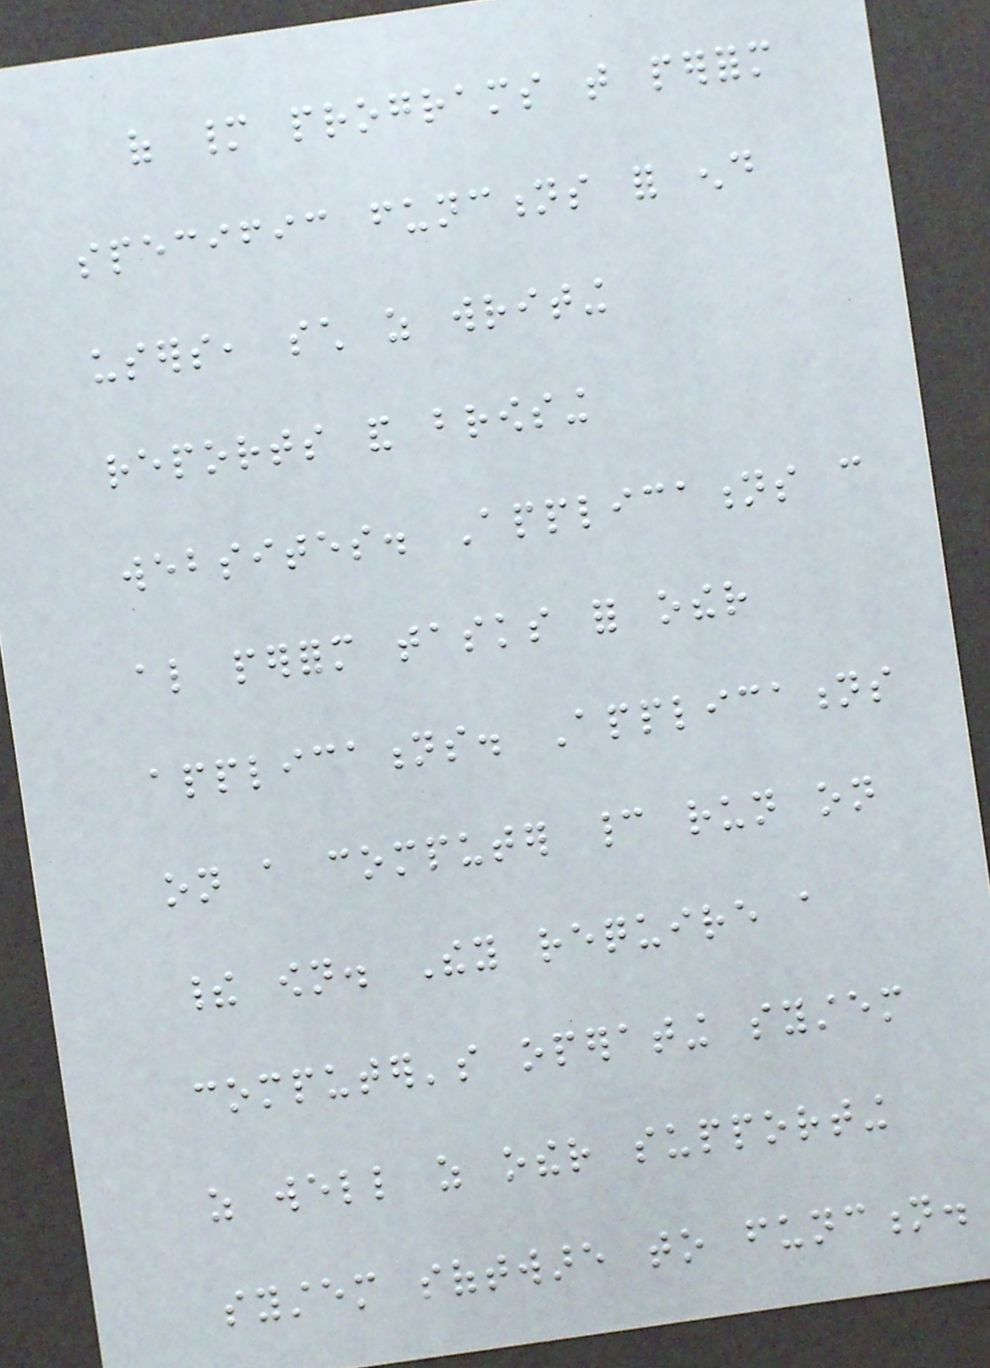of many programs that perform
specific functions for end
users, such as writing
reports and browsing
websites. Applications can
also perform tasks for other
applications. Applications
on a computer cannot run on
their own. They require a
computer's operating system
as well as other supporting
system software to function.
